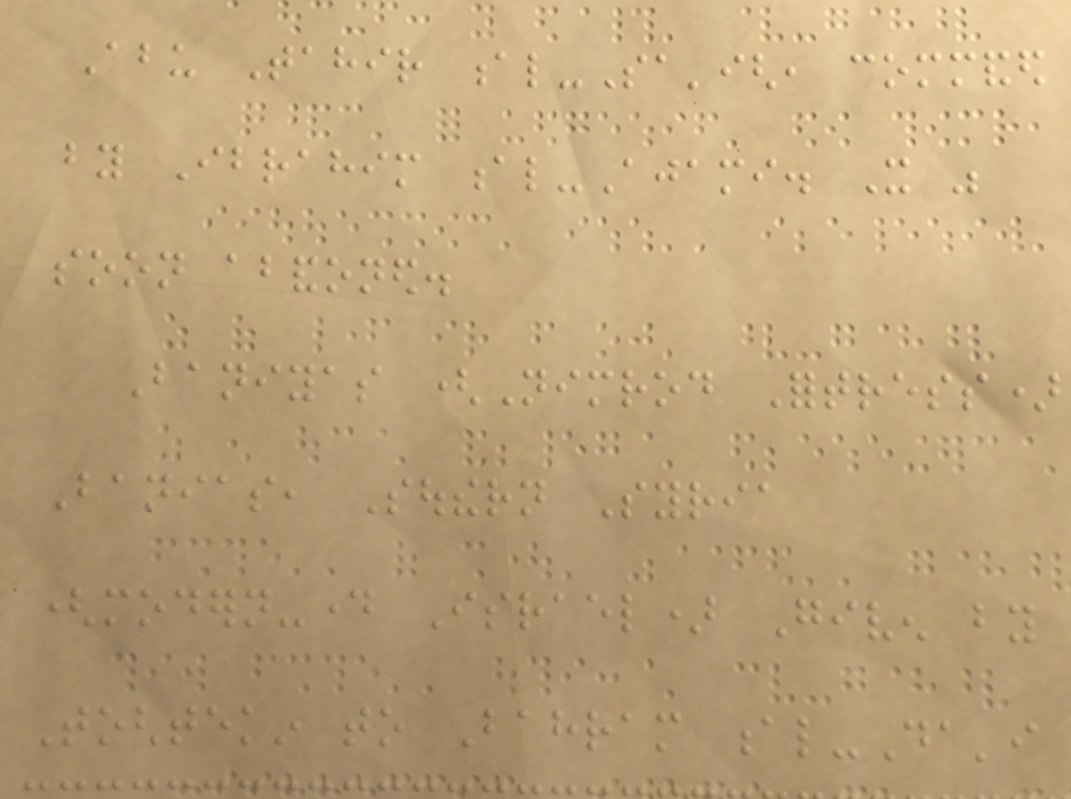Abu Tahir al-Sa'igh, commanded
by Ibrahim al-Ajami. It was
soon abandoned.
Baniyas (Nimrod Fortress)
Banias, Southern Syria
(modern-day Israel) Given by
Toghtekin to Bahram al-Da'i
